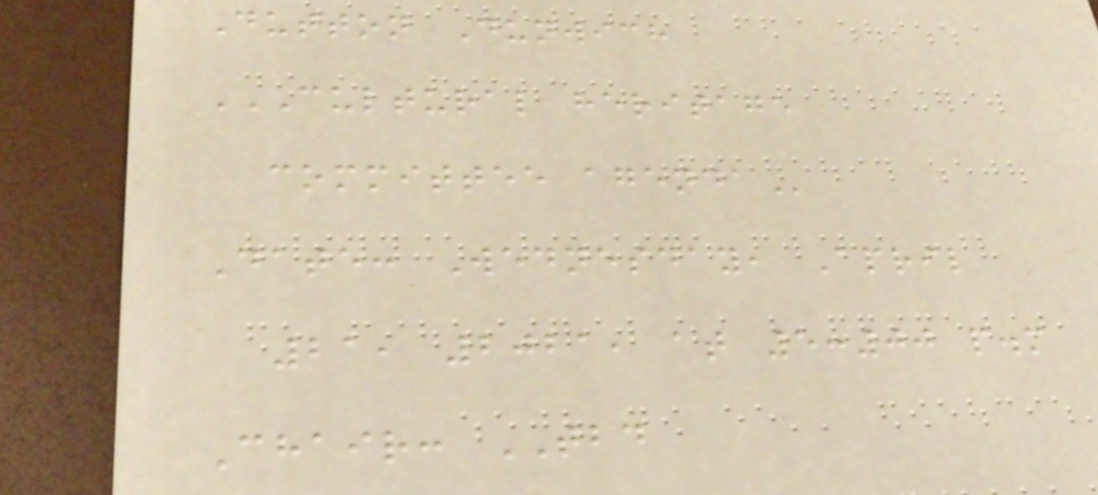Dutton Dunwich
CULTURAL HERITAGE
COMMITTEE AGENDA
Date: Wednesday, April
21, 2021, at 5:00 p.m
Chair: TBD
